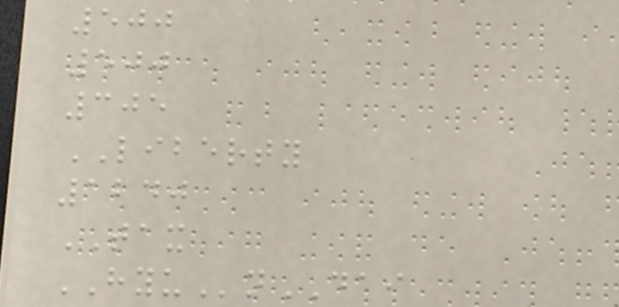500
500
305
LIBERTY
1240
TAX
HYUnDAI
